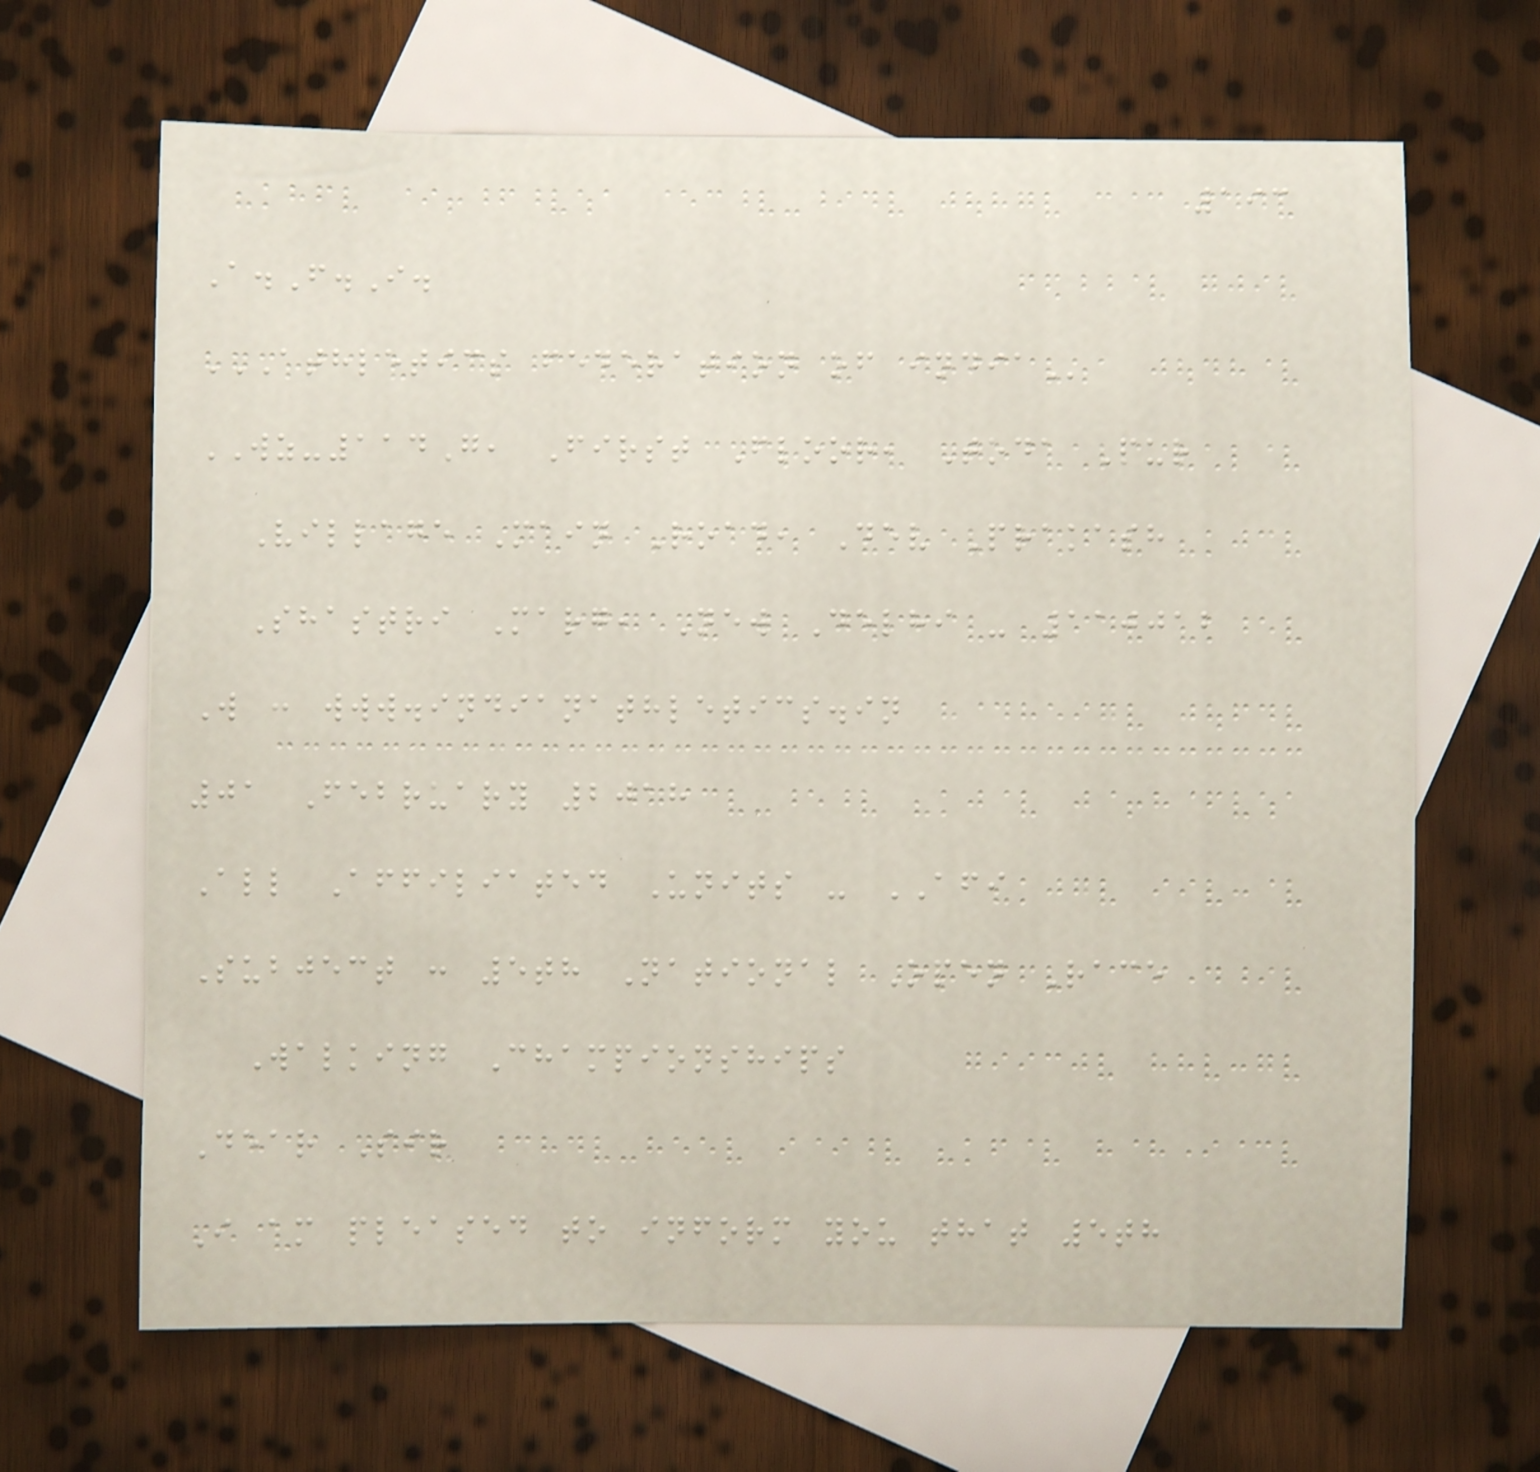193
A.F.I.
ATHLETICS FEDERATION OF INDIA
WZ-114G, First Floor, Toda Pur
Village Main Road, Dev Prakash
Shastri Marg, New Delhi - 110012
W : www.indianathletics.in
01 February 2018
All Affiliated Units - AFI
Subject : 5th National Open Race
Walking Championships
Dear Sir
I am pleased to inform you that 5th
